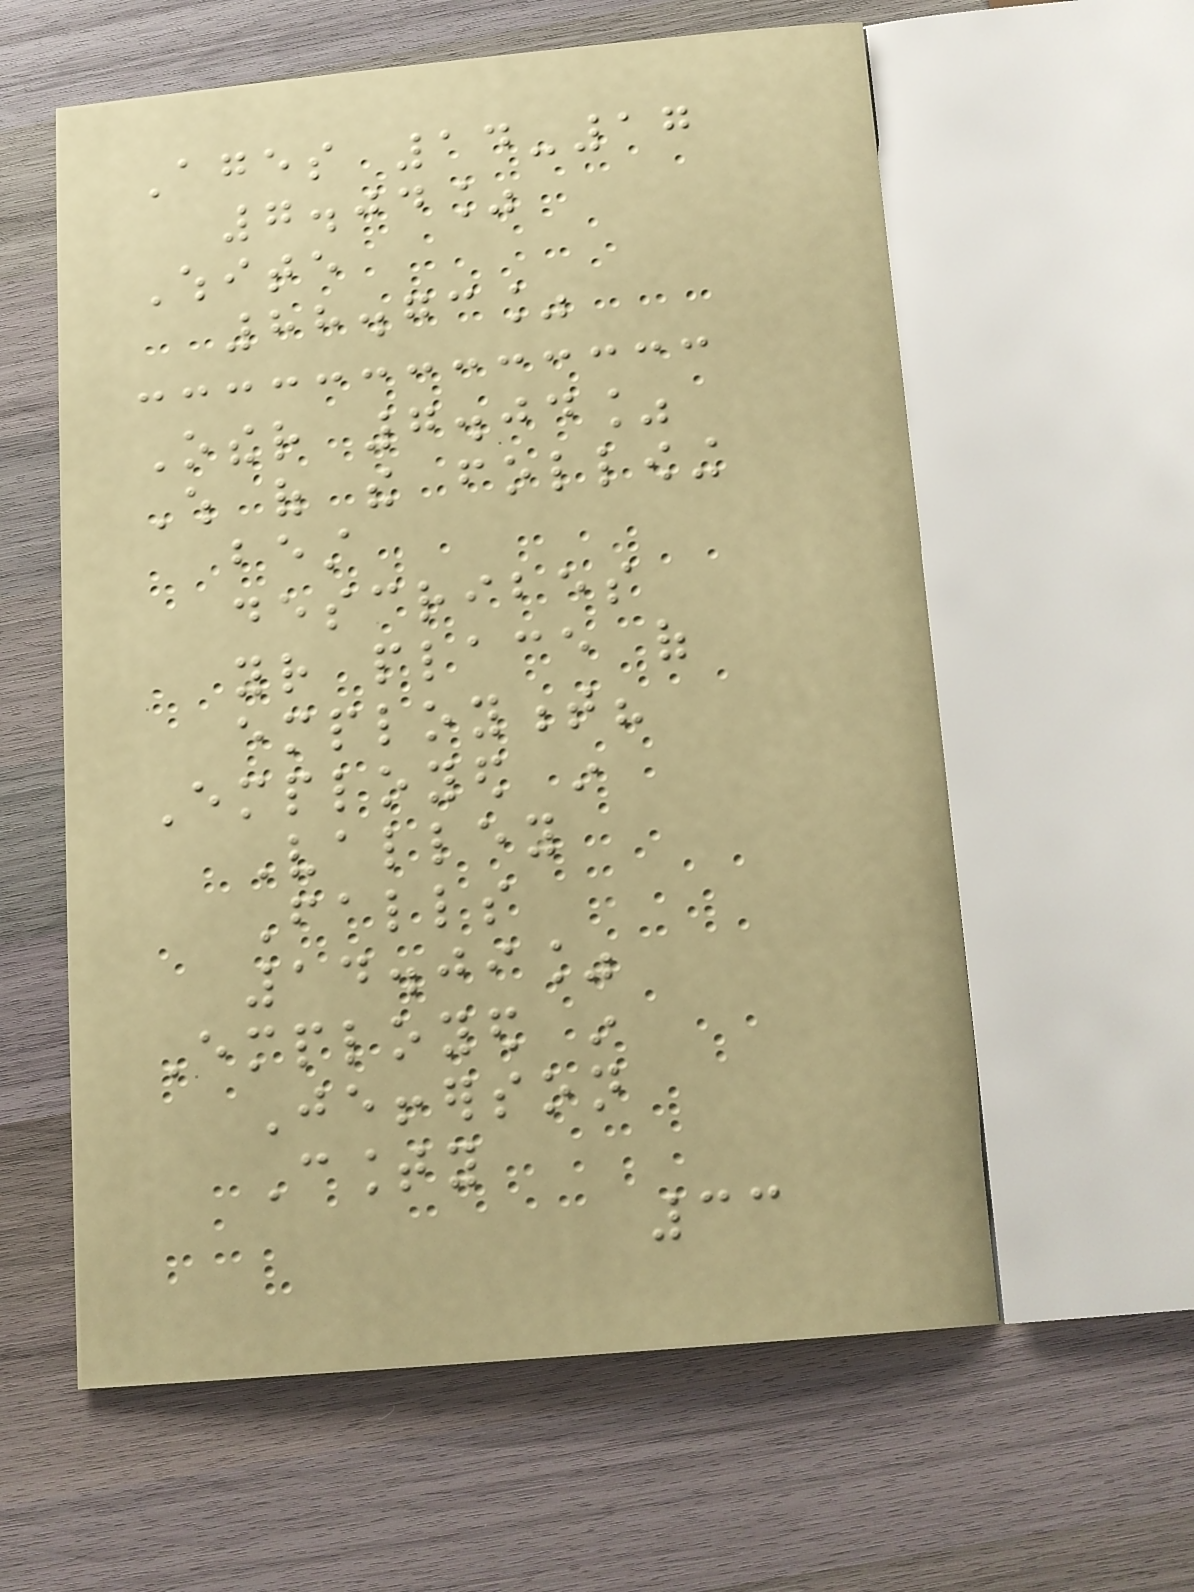Ages 14-17
7.04%
White
88.73%
Other 7.04%
Which of the following
best
describes
your place of
employment?
Employed in
Valley
Falls
14.09%
Employed in
Jefferson
County
33
